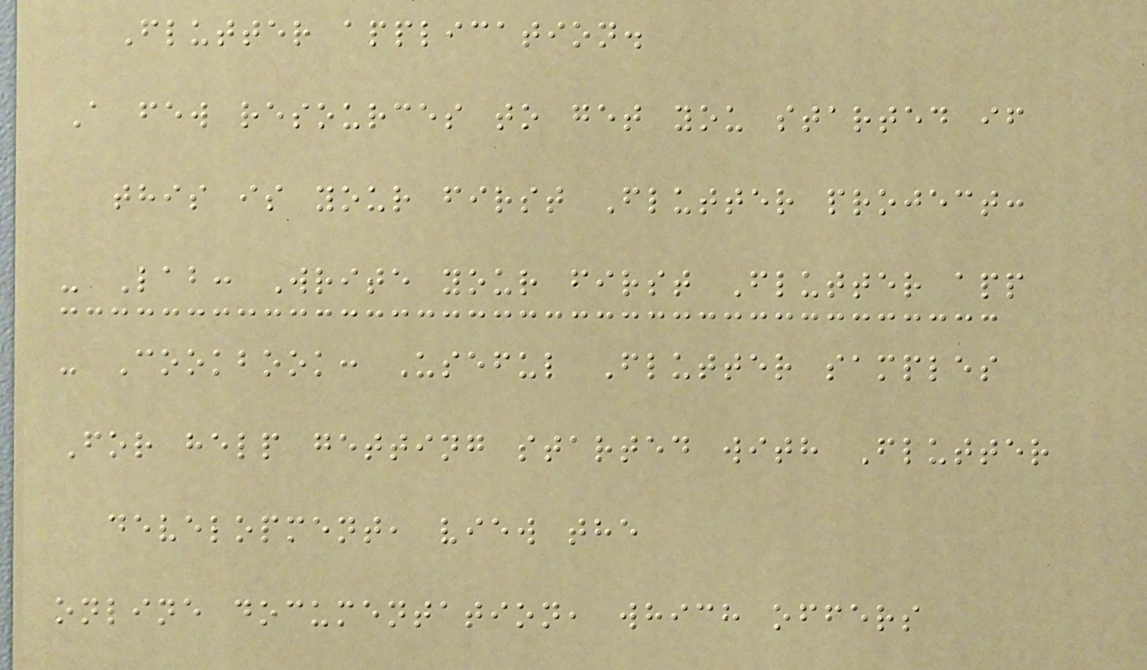Flutter application.
A few resources to get you started if
this is your first Flutter project:
- Lab: Write your first Flutter app
- Cookbook: Useful Flutter samples
For help getting started with Flutter
development, view the
online documentation, which offers
